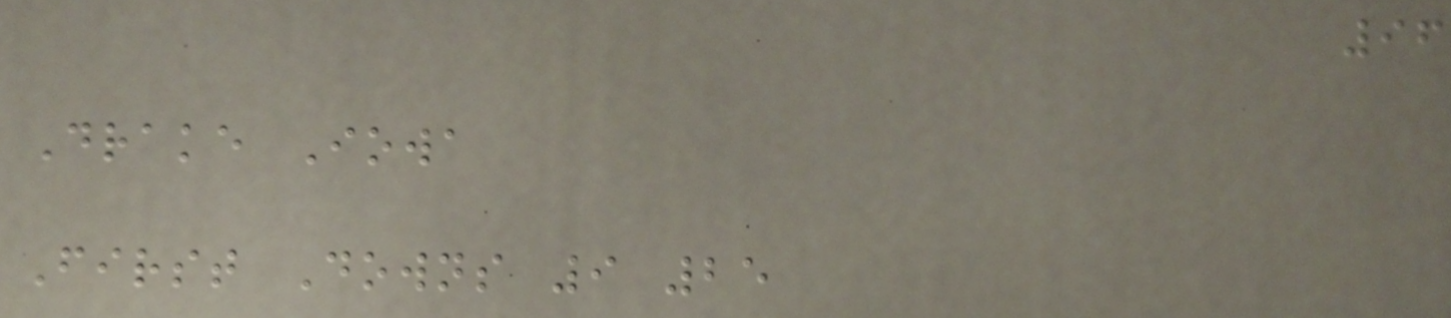96
Drake Iowa
First Downs 9 25
